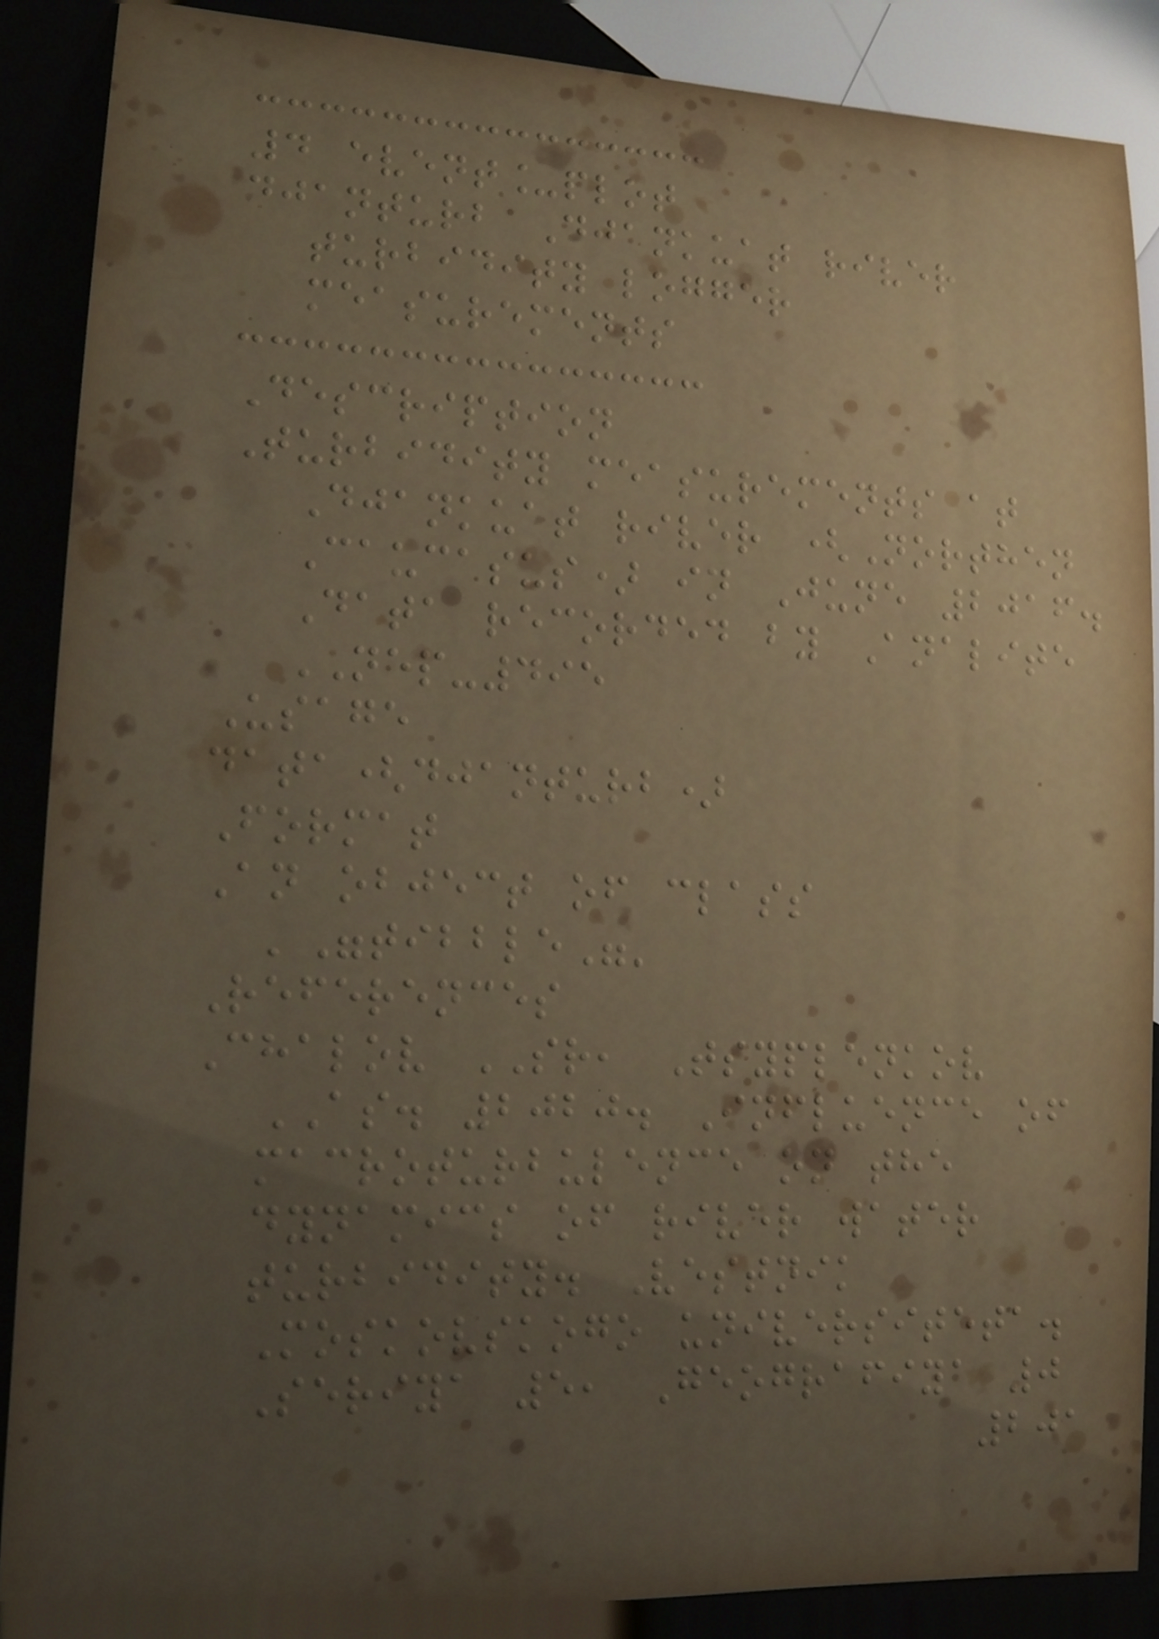4 event_plot
djanturb Djankuat river
turbidity logger
measurements
Description
Turbidity measurements at
Djankuat river (Northen
Caucasus) in June 2016.
Data recorded by Analite
NEP-495
Usage
data(djanturb)
Format
An object of class
'"tibble"'
References
Chalov SR, Tsyplenkov
AS. 2020. Influence of
macroturbulence on the
dynamics of river water
turbidity. Vestnik
Moskovskogo universiteta.
Seriya 5, Geografiya 0
201
